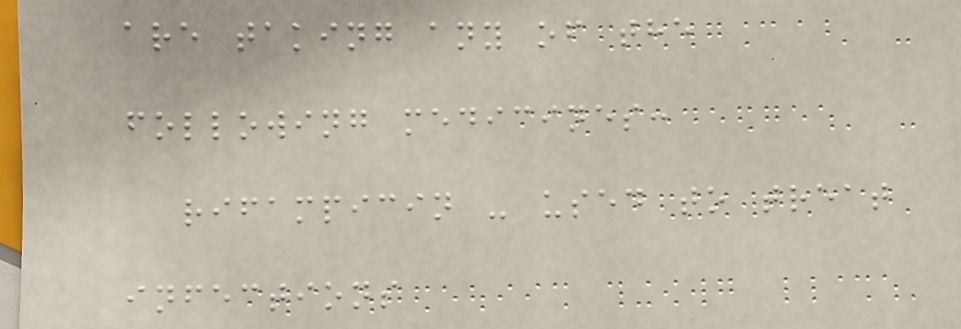are taking any of the
following medicines:
rifampicin - used to treat
infections
